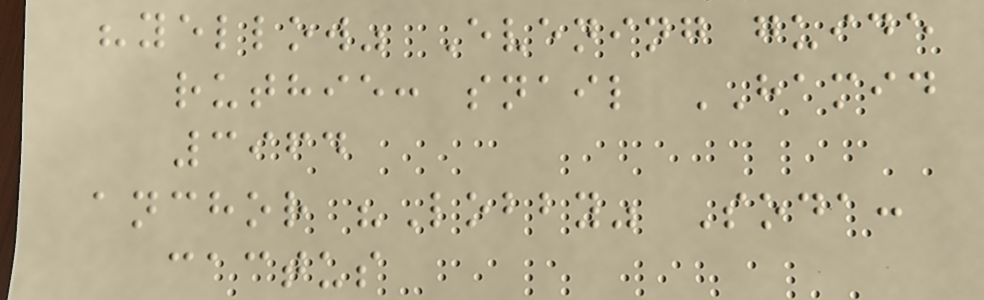"yellow" Evening guide
ruthie: snail HAMID
3964
anchor "Lobby" Soda:
cactus
